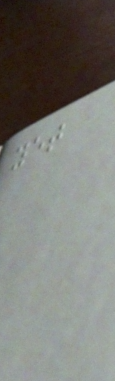yet
